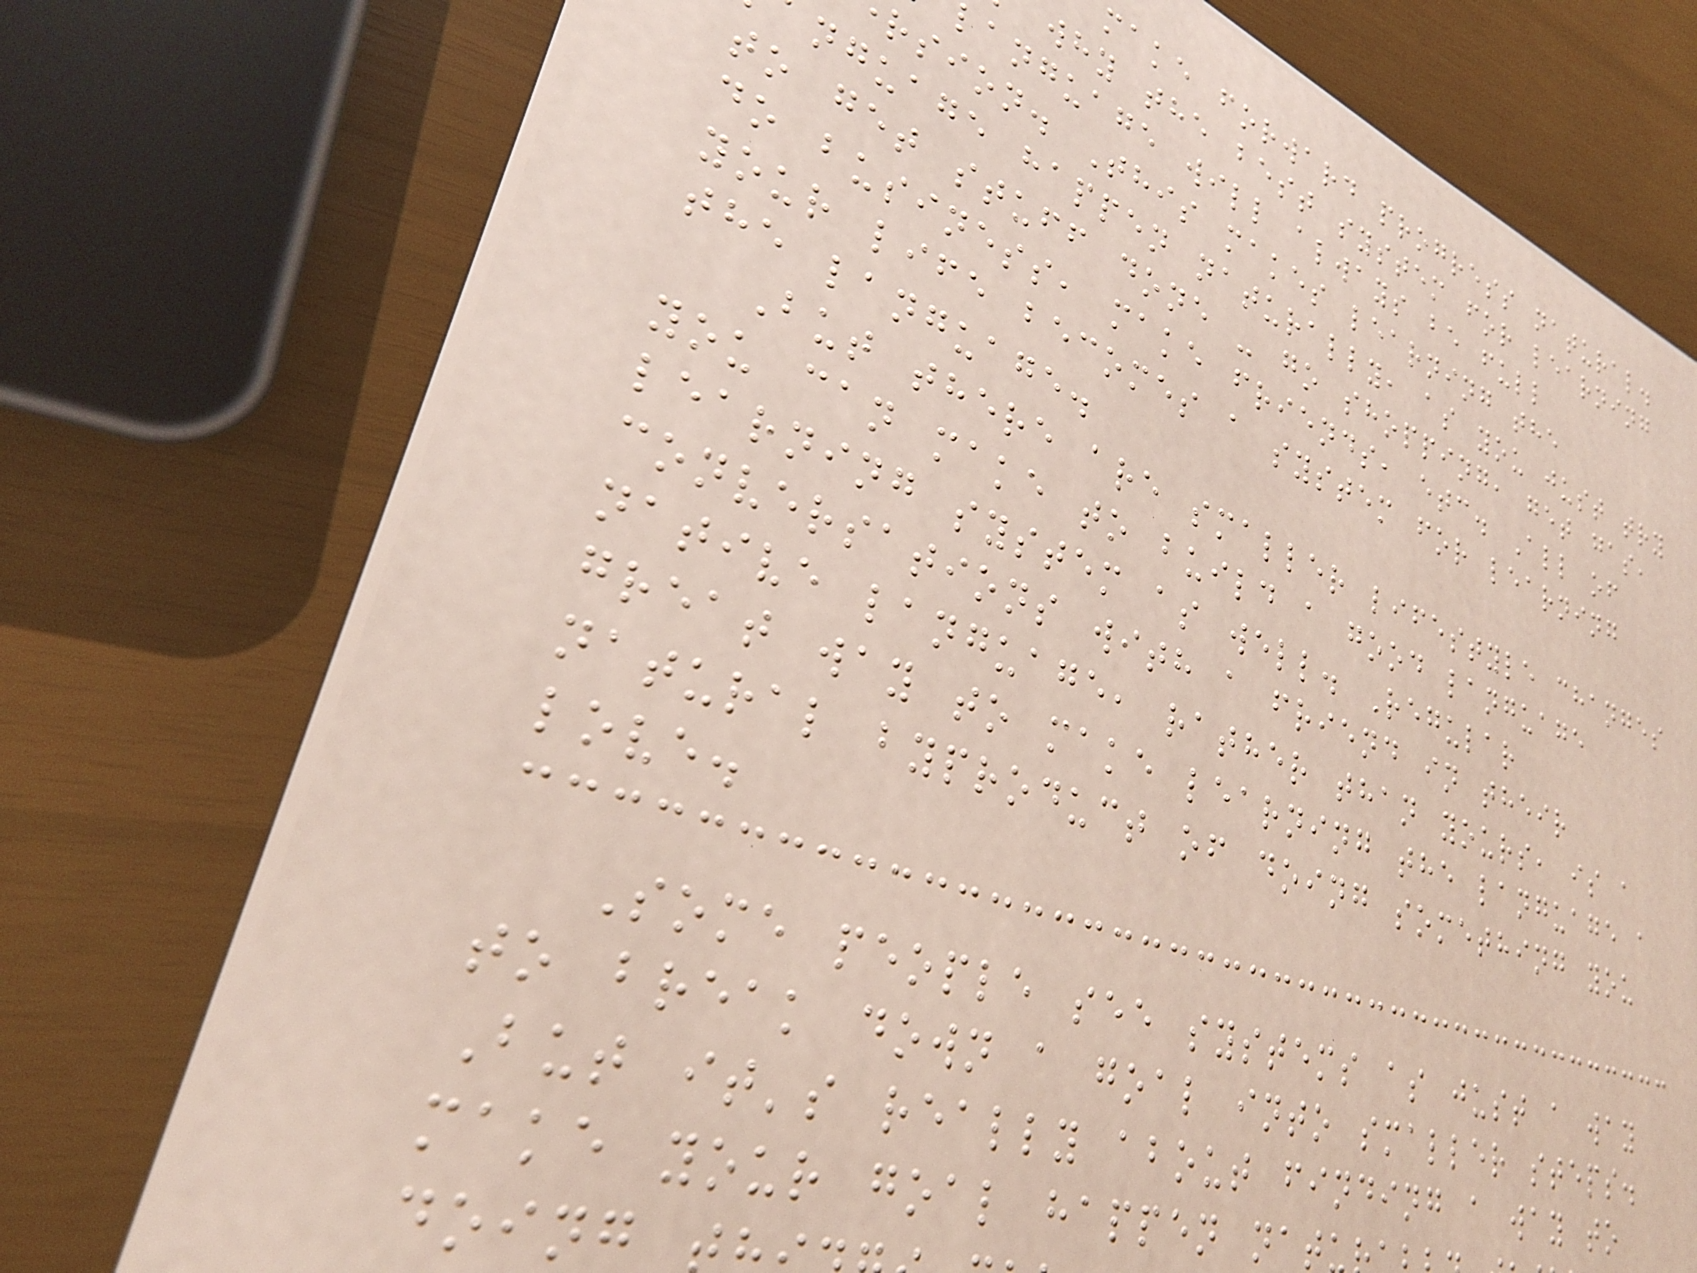make forward progress natural.
why the best system for learning
language will always be full
rsion. This makes learning the
nguage happen naturally, as you just try
to get stuff done - go shopping, get gas,
do business, make friends, etc. All of
your life becomes a system for learning
the language.
But there are smaller lifestyle changes
you can make to build a good language
learning system as well. Regular
conversations with a friend in their
native language, rather than yours, is a
great way to make learning the language a
natural byproduct of doing something you
love.
Some people see systems as just a way
to break down a goal into smaller steps.
But it's really about finding a way to
make your goal happen nat
